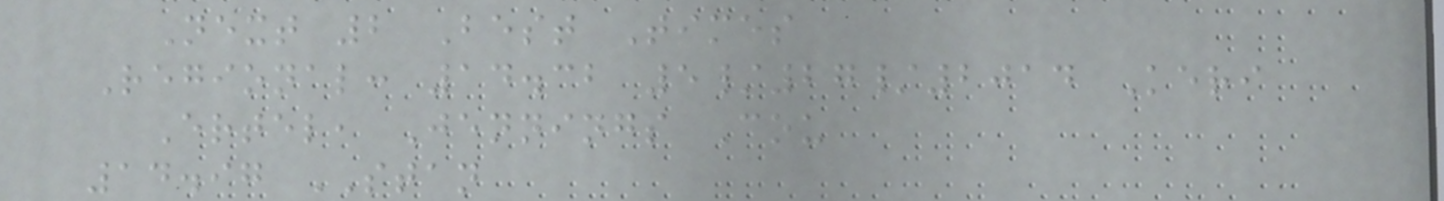Next 2 Best Times
Regional: 14.32 5/27/2014 Keri
Ertel, Jennings Cou
14.97 STAN
